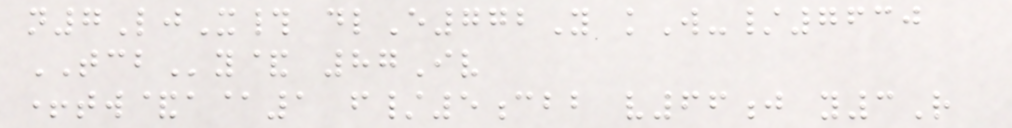n7LjX# dlE772Y kW-/7630
TCBy& 87Iv
+tw&a@1 f/5cbb v66j y3R
